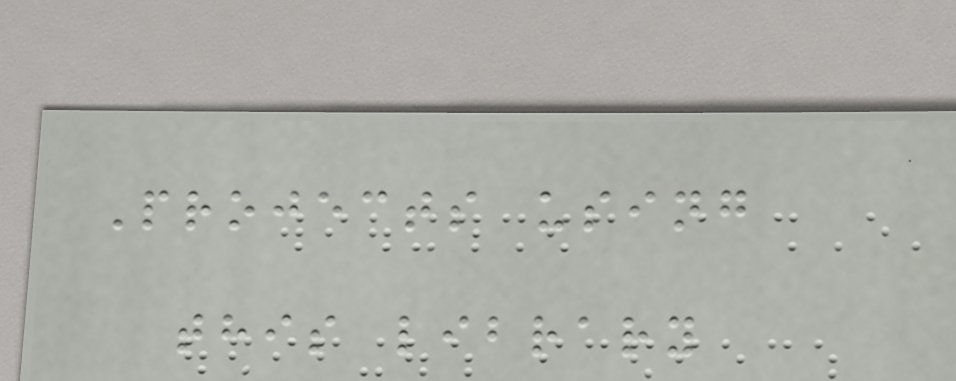Projects using
this library
